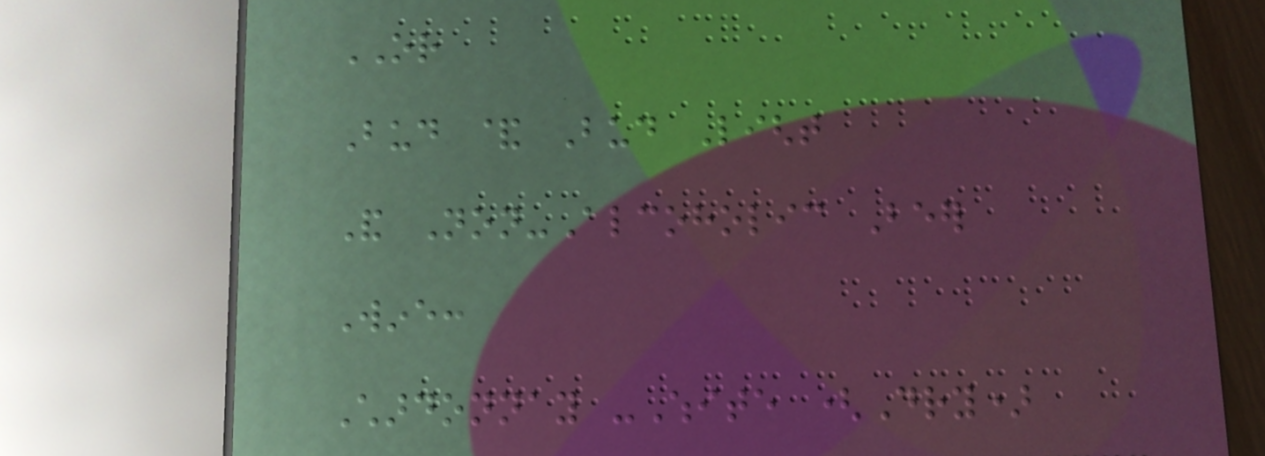OR
Bud & Bud Light
And Non-Alcoholic Beer
Wine:
Chardonnay -White (Dry)
